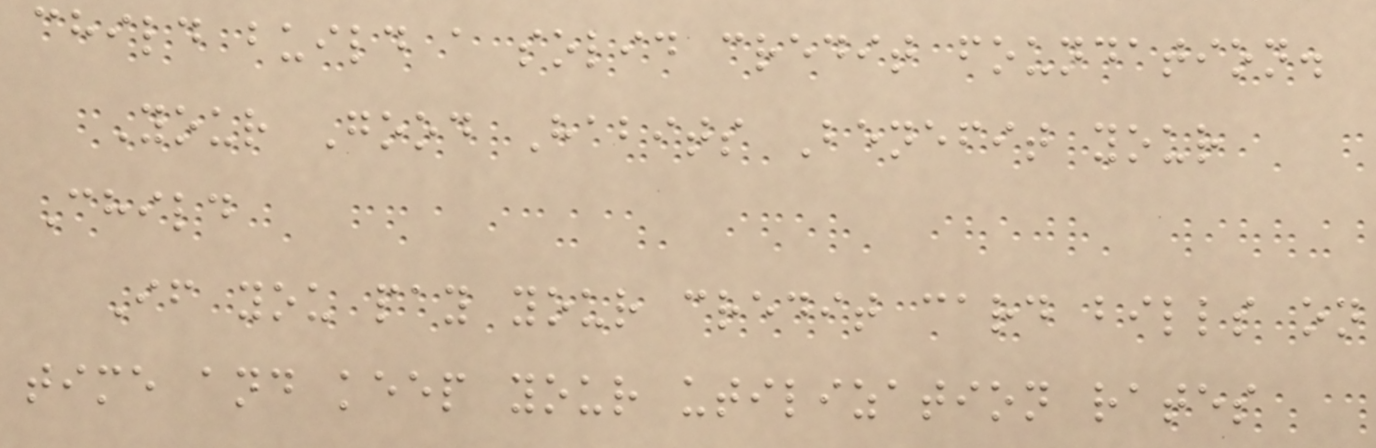child build a solid credit foundation.
Your Good Habits Benefit your
Child
If you pay your credit card bills on
time and keep your utilization rates
